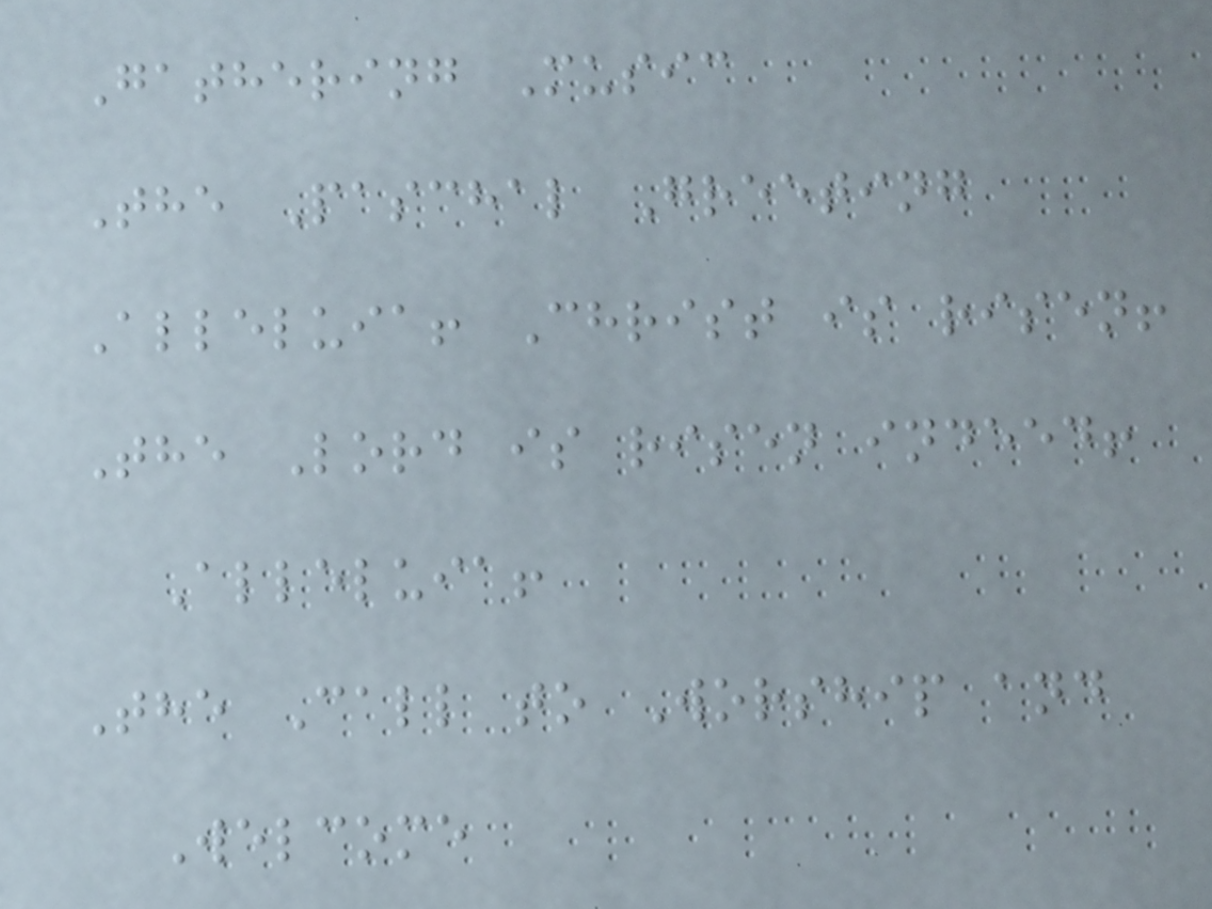Gathering Music
The Paschal Greeting
Alleluia! Christ is risen!
The Lord is risen indeed!
Alleluia!
The Call to Worship and
Welcome
